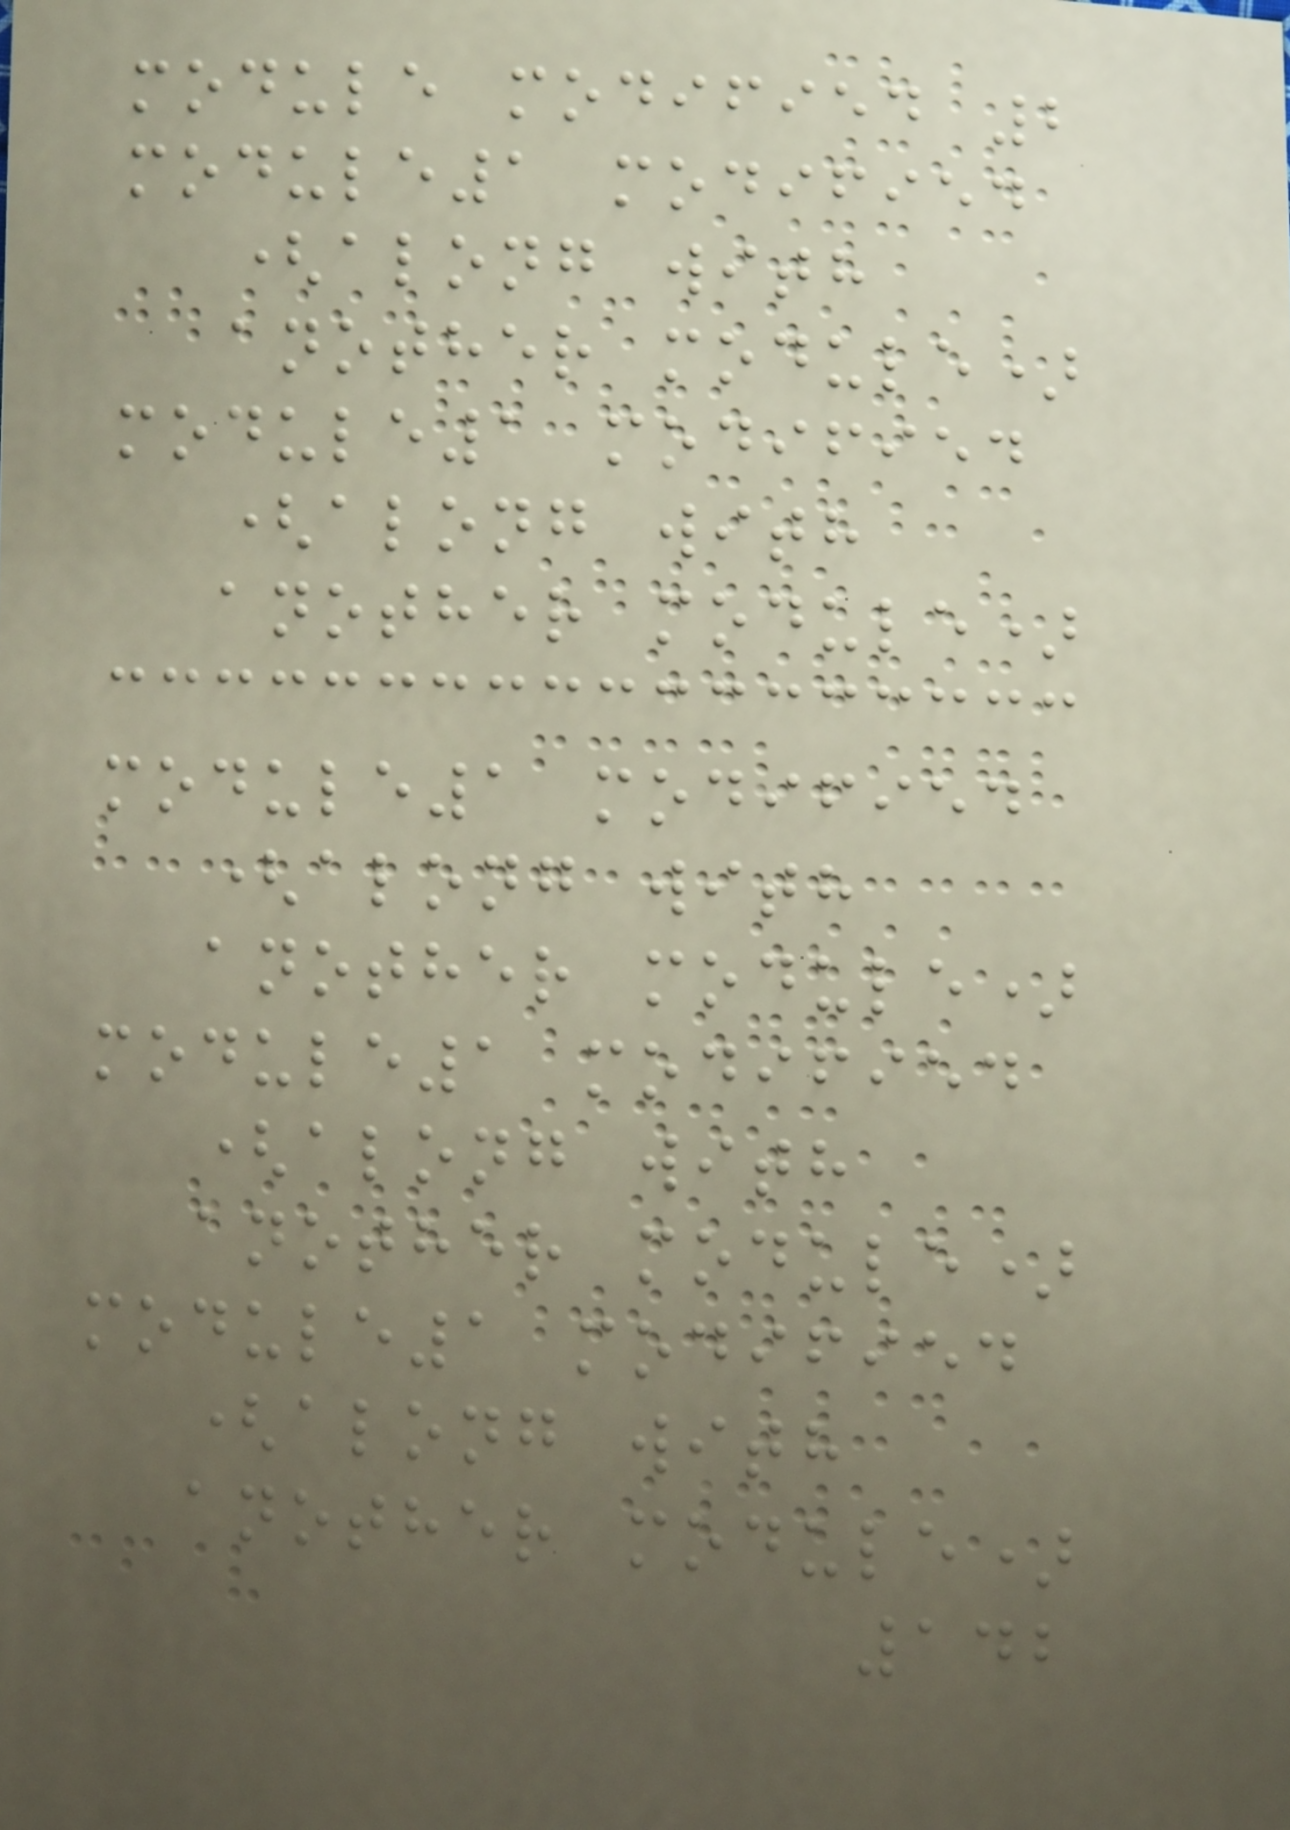module modified 2
module1 modified
(along with
another module)
module1 modified
(along with
another module)
module1 modified
(along with
another module)
module1 modified
(along with
another module)
module1 modified
(along with
another module)
142
